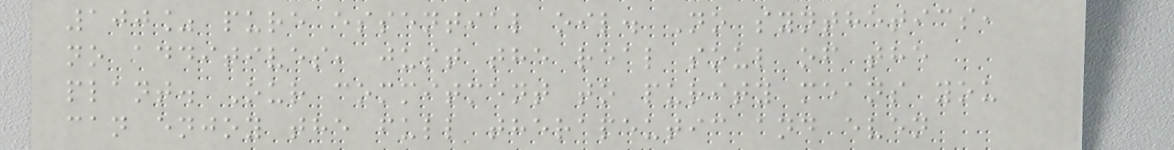100% pure essential oil. No synthetics,
no additives, just the real soul of the
plant. Our commitment to purity means you
can enjoy the full therapeutic and even
